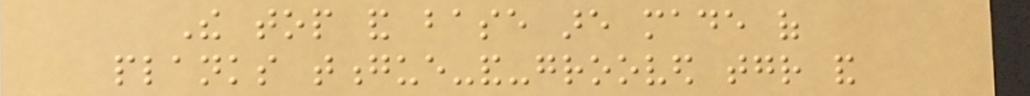The top and base are made of
planks tongue-and-grooved together and
